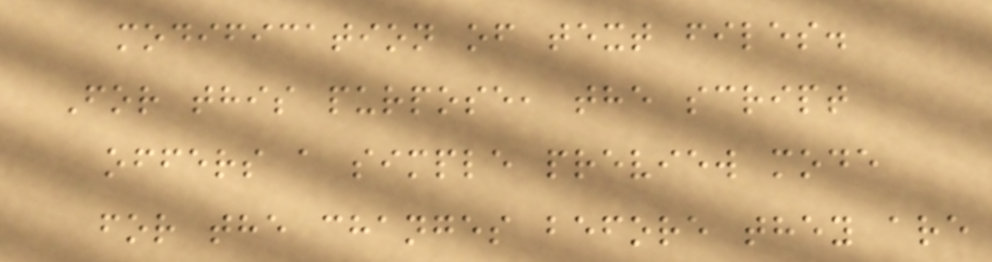modification of text files.
For this purpose, the script
offers a simple preview mode
for the changes before they are
